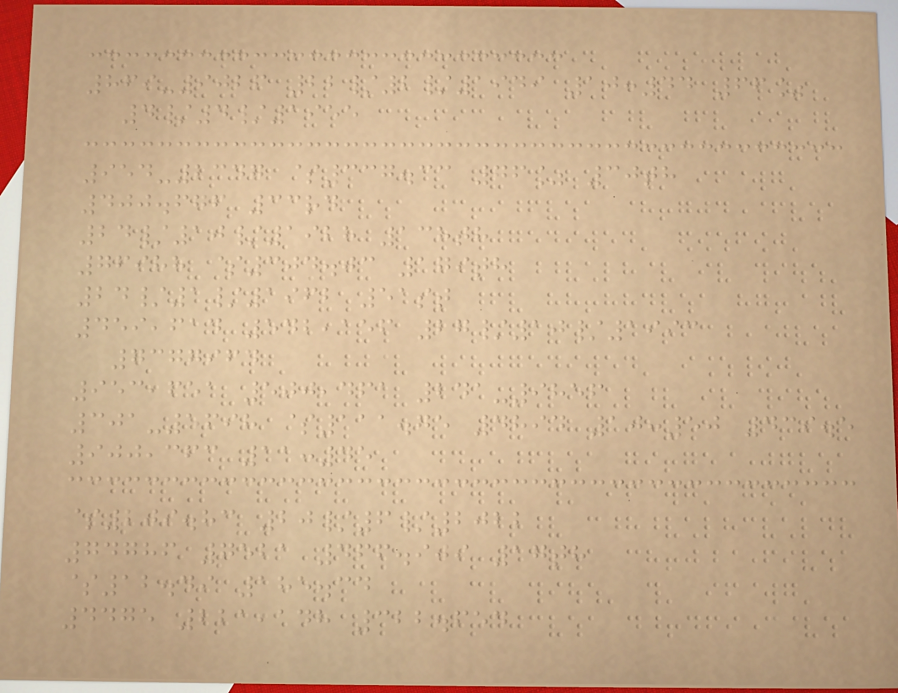869-9026 22/2/1949 10:44 66%
4/4/1955
954-2347 $337.33 76% 30th
400.676 33rd
24/10/1928 138th
76988 $304.03 179th
24/1/1962 51st
459,614 542,156 27/10/1993
7377964
953,651 500,461 241-9856
301-5698 $111.75 4894 10:50 439.5
900,363 11:45
$209.83 20/6/2022
74786 7521 466.909 17th
$12.49 185.34
4475 221,148 322.654
